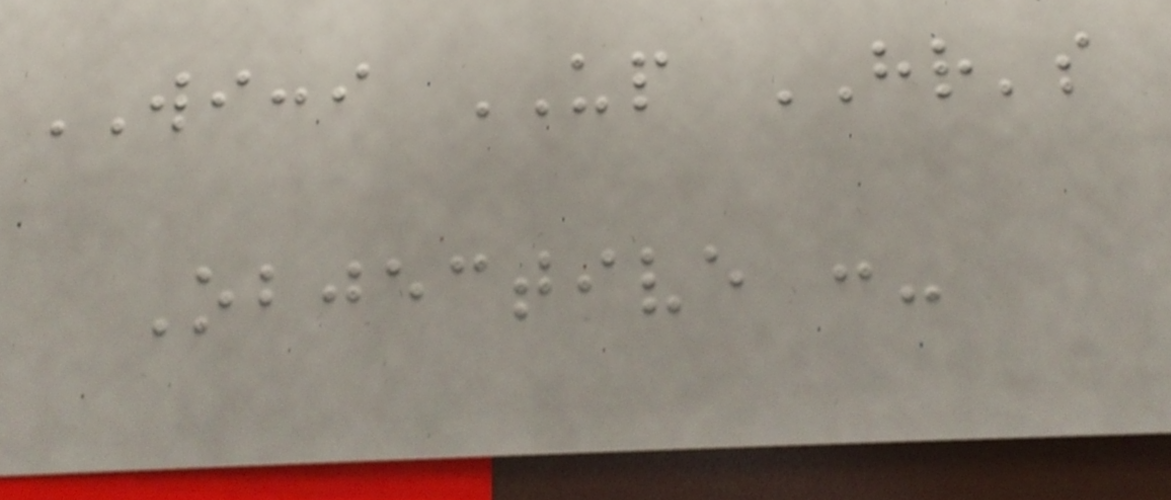WICCI UP HR's
Objective :-
